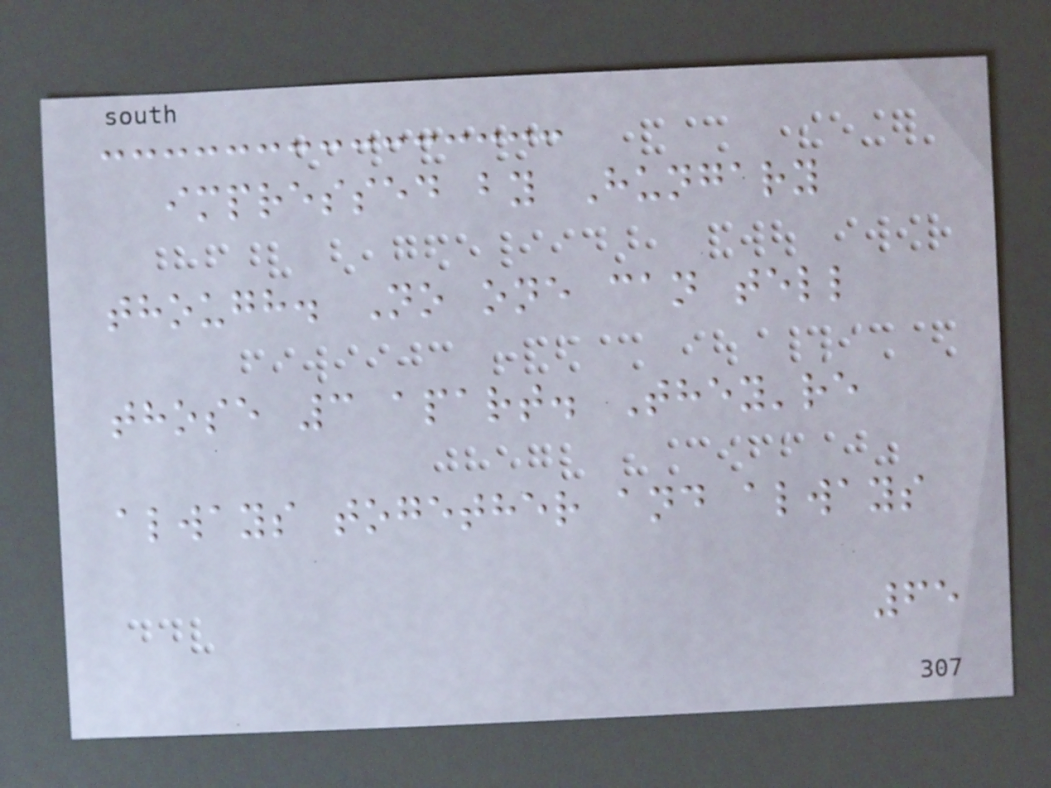impressed by Hungary
though. No one can tell
those 3 apart. They're
always together and always
65
